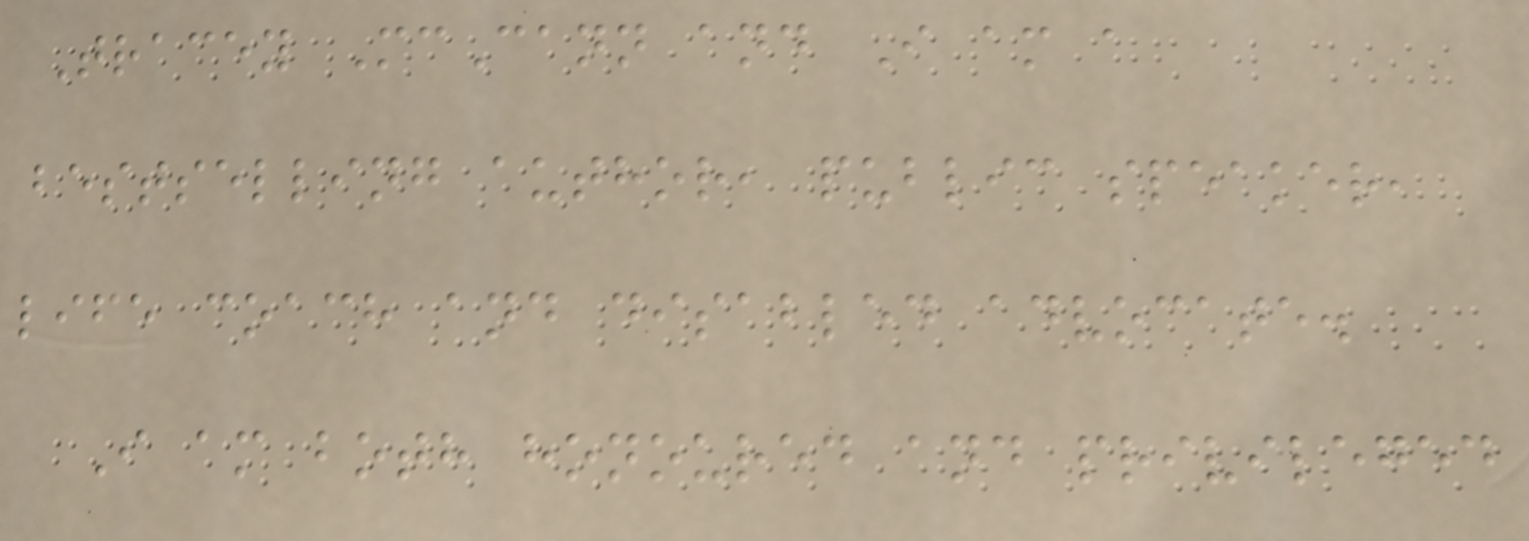Tracey McCann and I am a
bestselling author, public speaker,
life coach and disabled advocate.
I am both honoured and privileged
